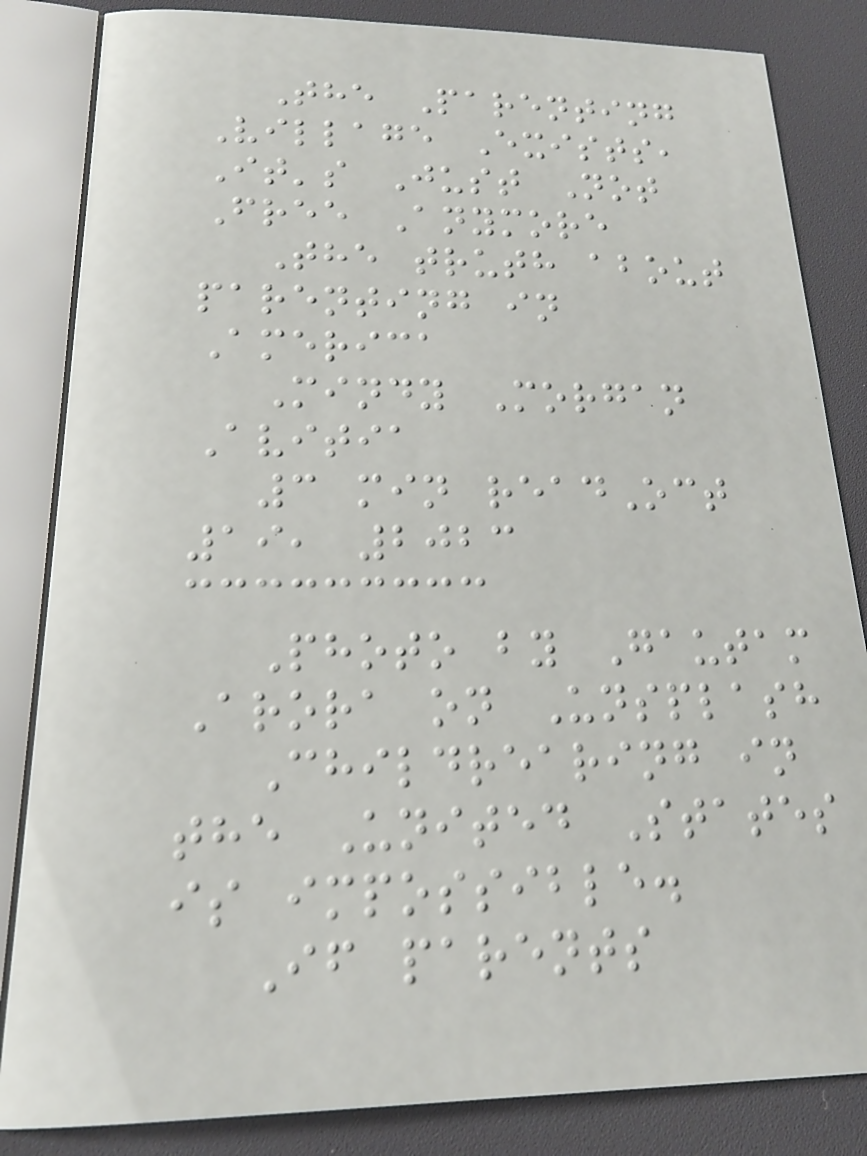The Parenting
Village Exists,
It's Just Not
Free Anymore
The truth about
parenting in
America
Mindy Morgan
Avitia
3 min readOct
19, 2023
Photo by Gautam
Arora on Unsplash
Childrearing in
the United States
is impossible.
If parents
